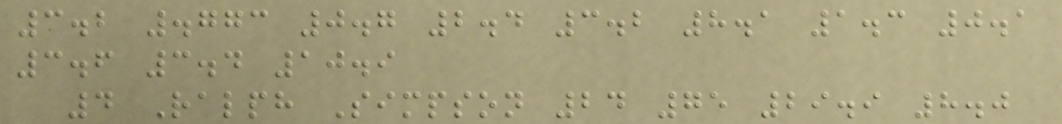3.2 .773 0.7 2.4 3.2 8.1 1.3 0.1
3.6 3.4 10.9
4 Ralph Simpson 24 75 29.9 8.0
